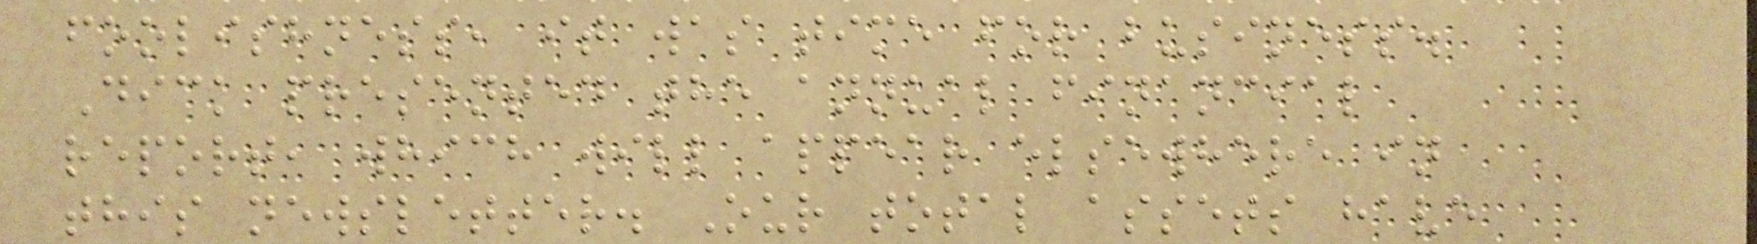foolishness, it was time for business.
Dick presented the annual financial
report, which will appear elsewhere in
this newsletter. Our total assets have
